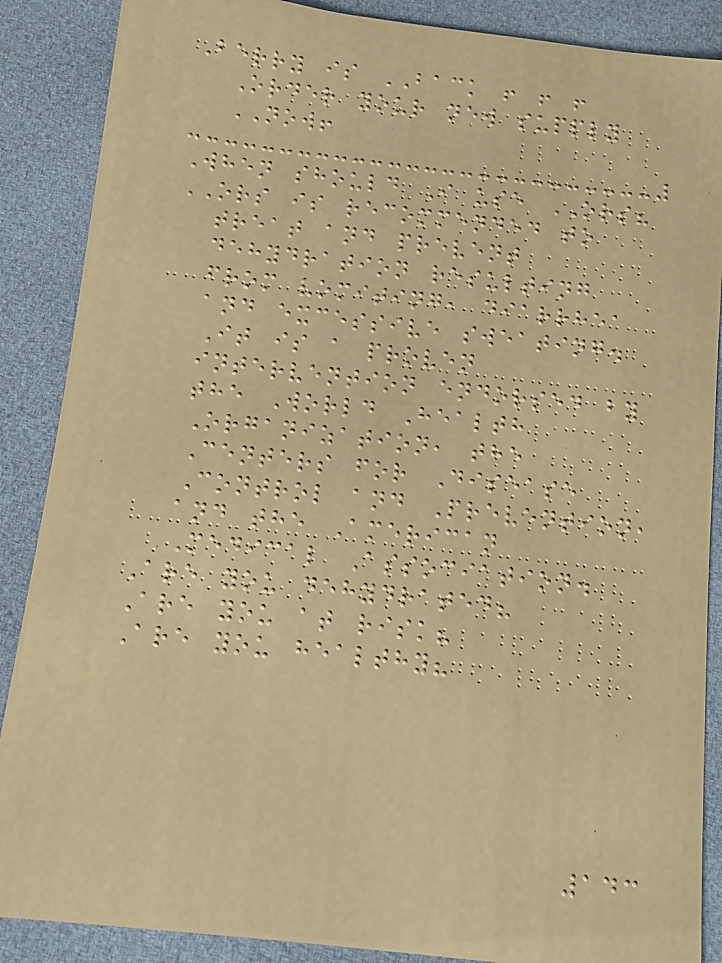Berry is BACK ! ! !
Order your new supply
NOW!
When should I use ORS?
ORS is recommended to
treat and prevent
dehydration resulting
from vomiting, diarrhea
and excessive sweating.
It is a proven
intervention endorsed by
the World Health
Organization, the
Centers for Disease
Control and Prevention,
and the American
Medical Association.
Are you dehydrated?
Are you at risk?
Are you healthy?
143
